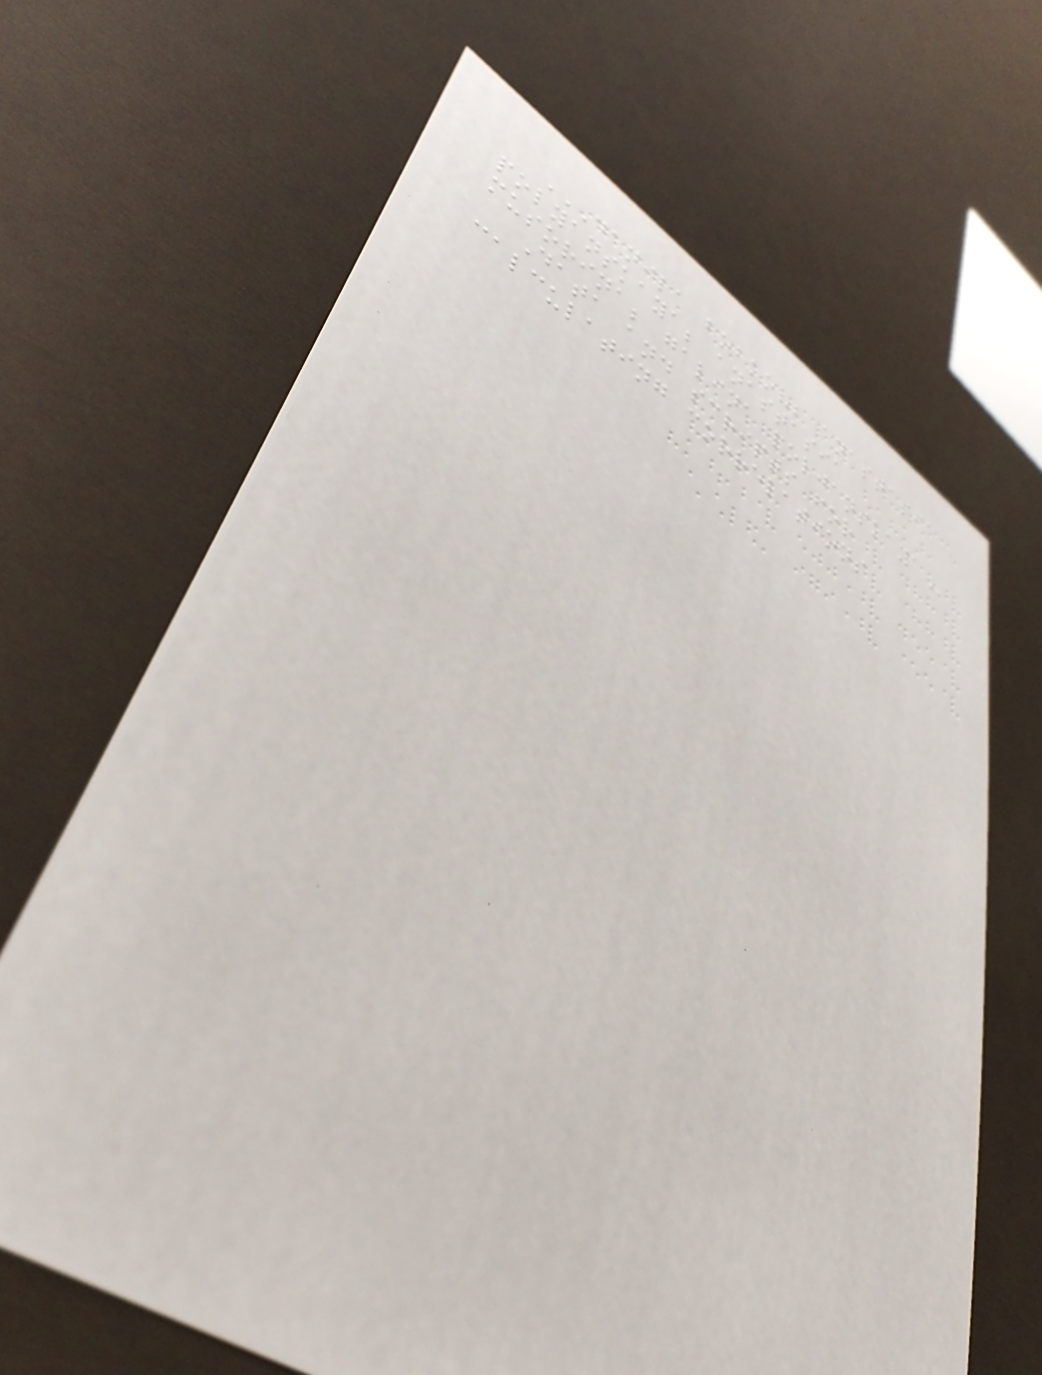DANILA BOBKOV; ANASTASIA
POLYANSKAYA; ANASTASIA
MUSORINA; GALINA POLJANSKAYA
Data and scripts for
calculating correlations
